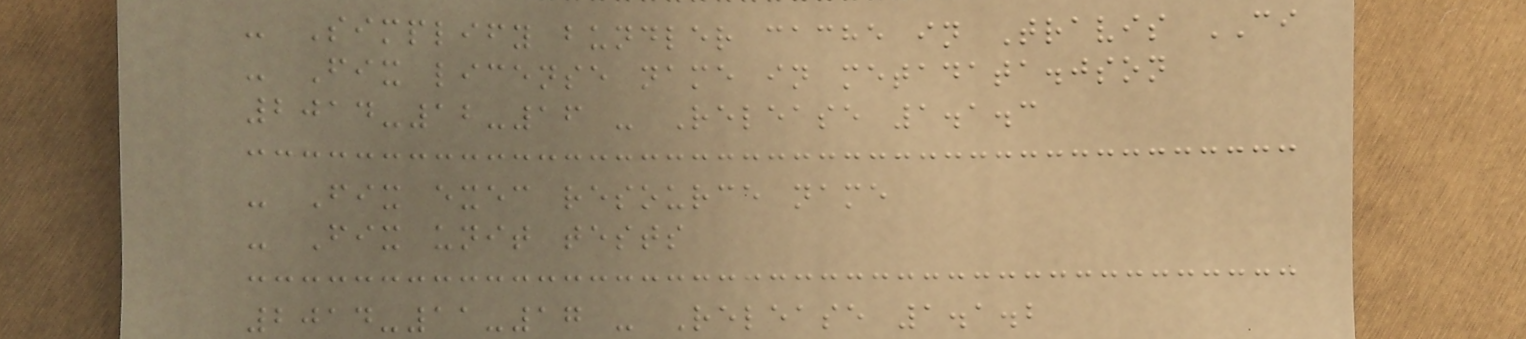- Simplify bundler cache in Travis CI
- Fix license name in metadata.json
2014-12-16 - Release 1.1.3
- Fix exec resource name
- Fix unit tests
2014-11-17 - Release 1.1.2
